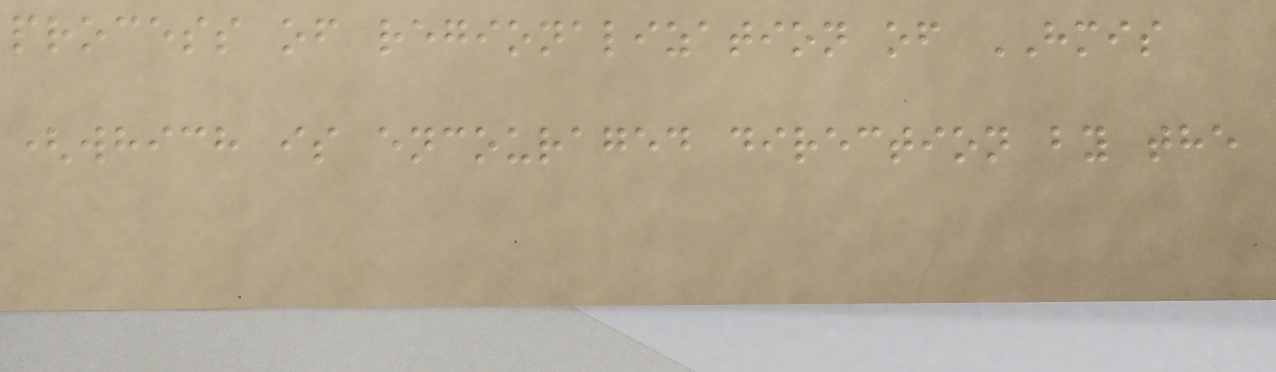process of regionalization of HMIS
(which is encouraged direction by the
